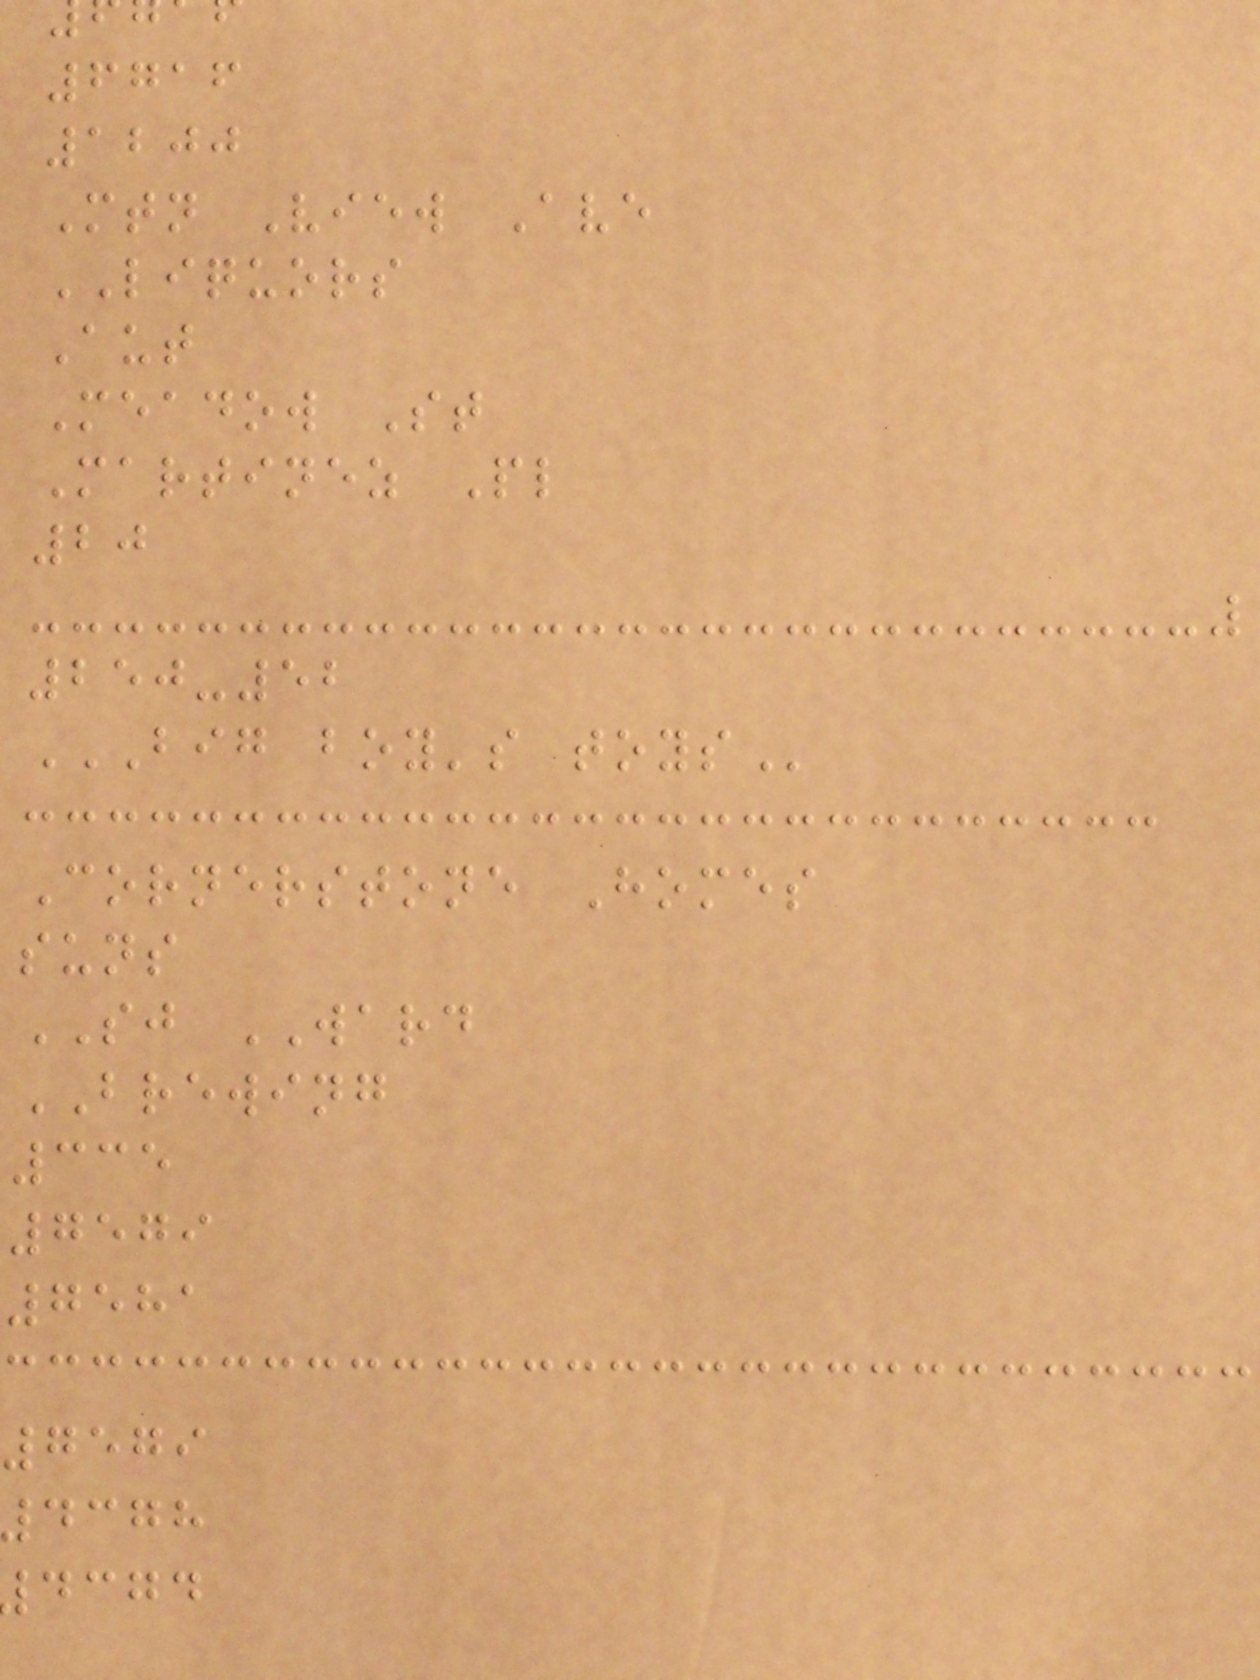6716
1200
Mtn View Ave
LIQUORS
Aut
Meadow St
Martinez Pl
20
250-52
BIG BOY'S TOYS
Cornerstone Homes
suns
SJ WARD
BREWING
335
7579
7581
7579
dcgh
dcgd
